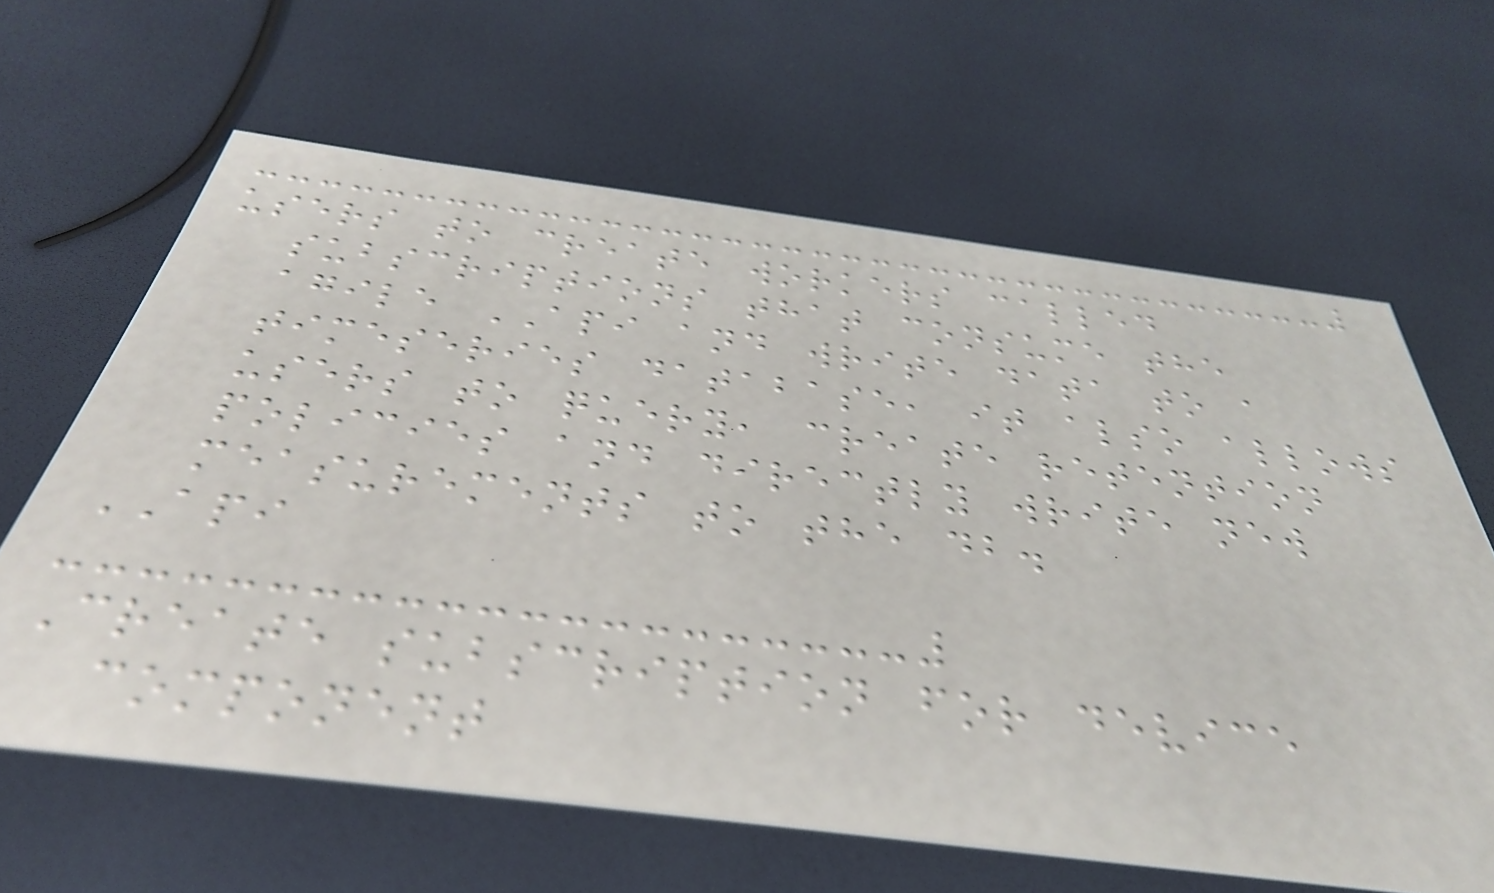users to create workers called
subscriptions that consume the
agile API and write data to a
timeseries database, it also allows
users to query, create retention
policies and directly write new
measurements to the db.
API
Create subscription for device
component
